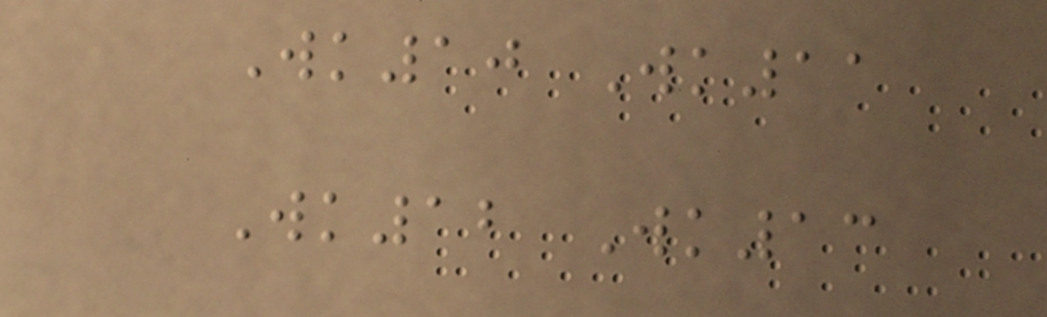Wk10 Wk11
Wk12 Wk13
